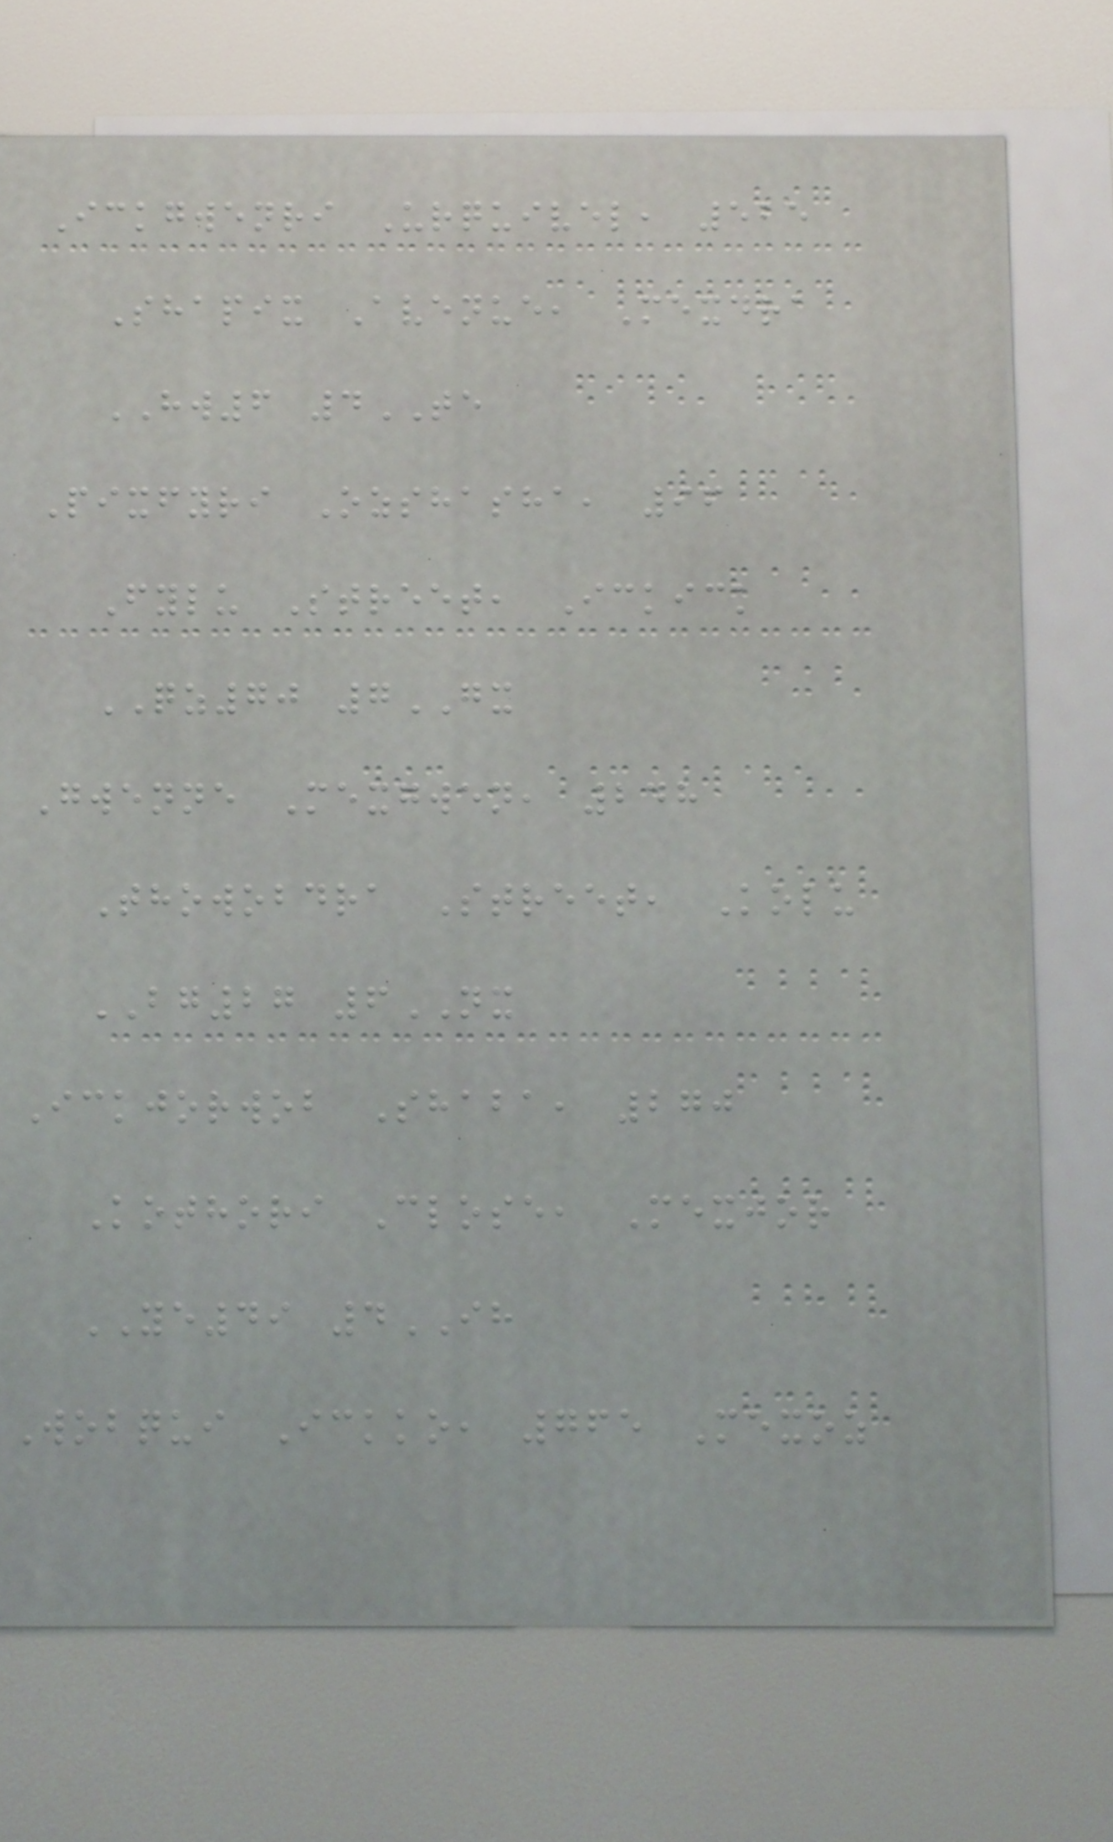Ickgwenri Urquivel, 525
Shapix Avenue, Mexdra
HW6 4TE
Pixfyri Ozshasha, 96
Fylu Street, Ickick
QZ70 7GX
Gwenne Mexgwen, 248
Thowobdra Street, Kolu
BG27 6NX
Ickjorwob Shaba, 270
Kothori Close, Mexjor
YE49 4IH
Wobqui Ickko, 765 Mexoz
